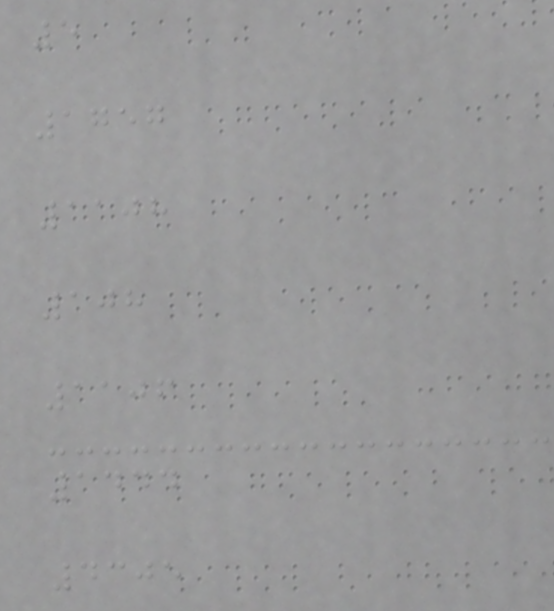5
1757
1108
108
1106
1444
4305
